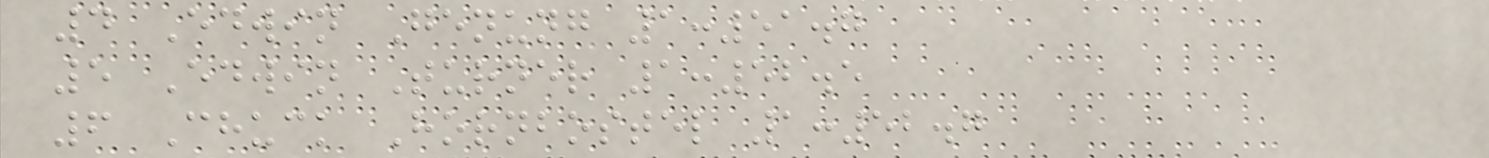4 Edwin Genung 1:51.7
5 Edwin Turner 1:52.5
6 Chuck Hornbostel 1:52.7
